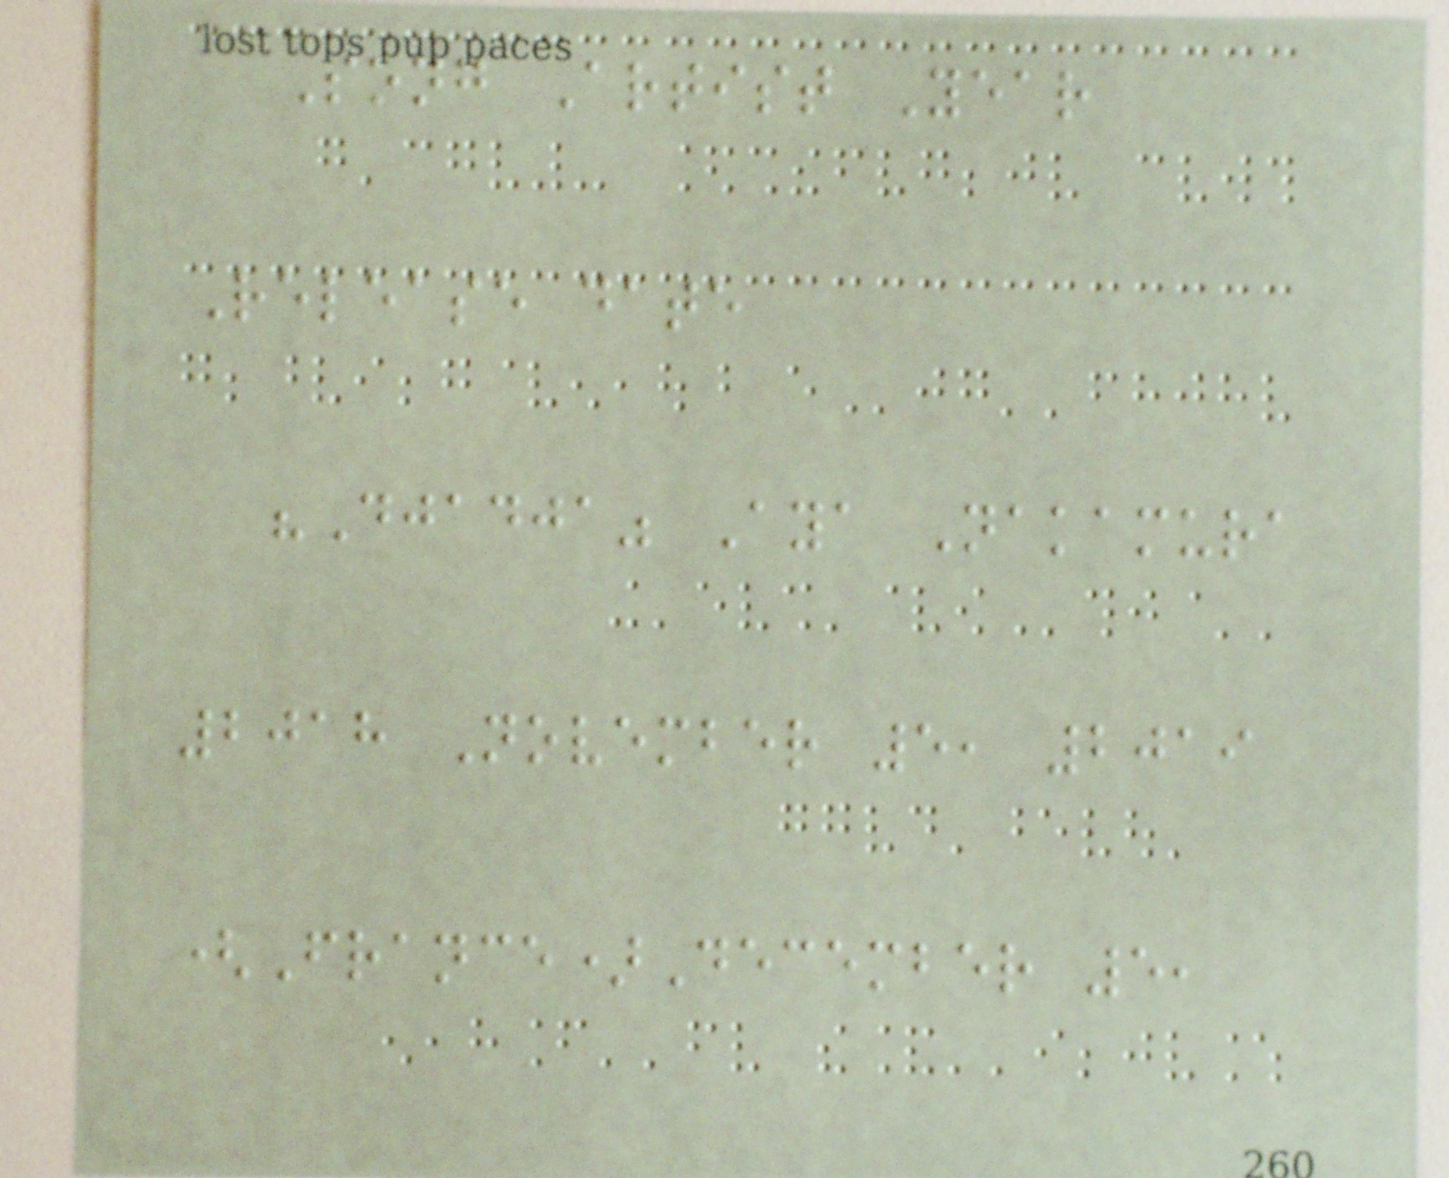Song Artist Year
Release date
"Djadja" Aya Nakamura
2018 November 5, 2019
(France)December 5,
